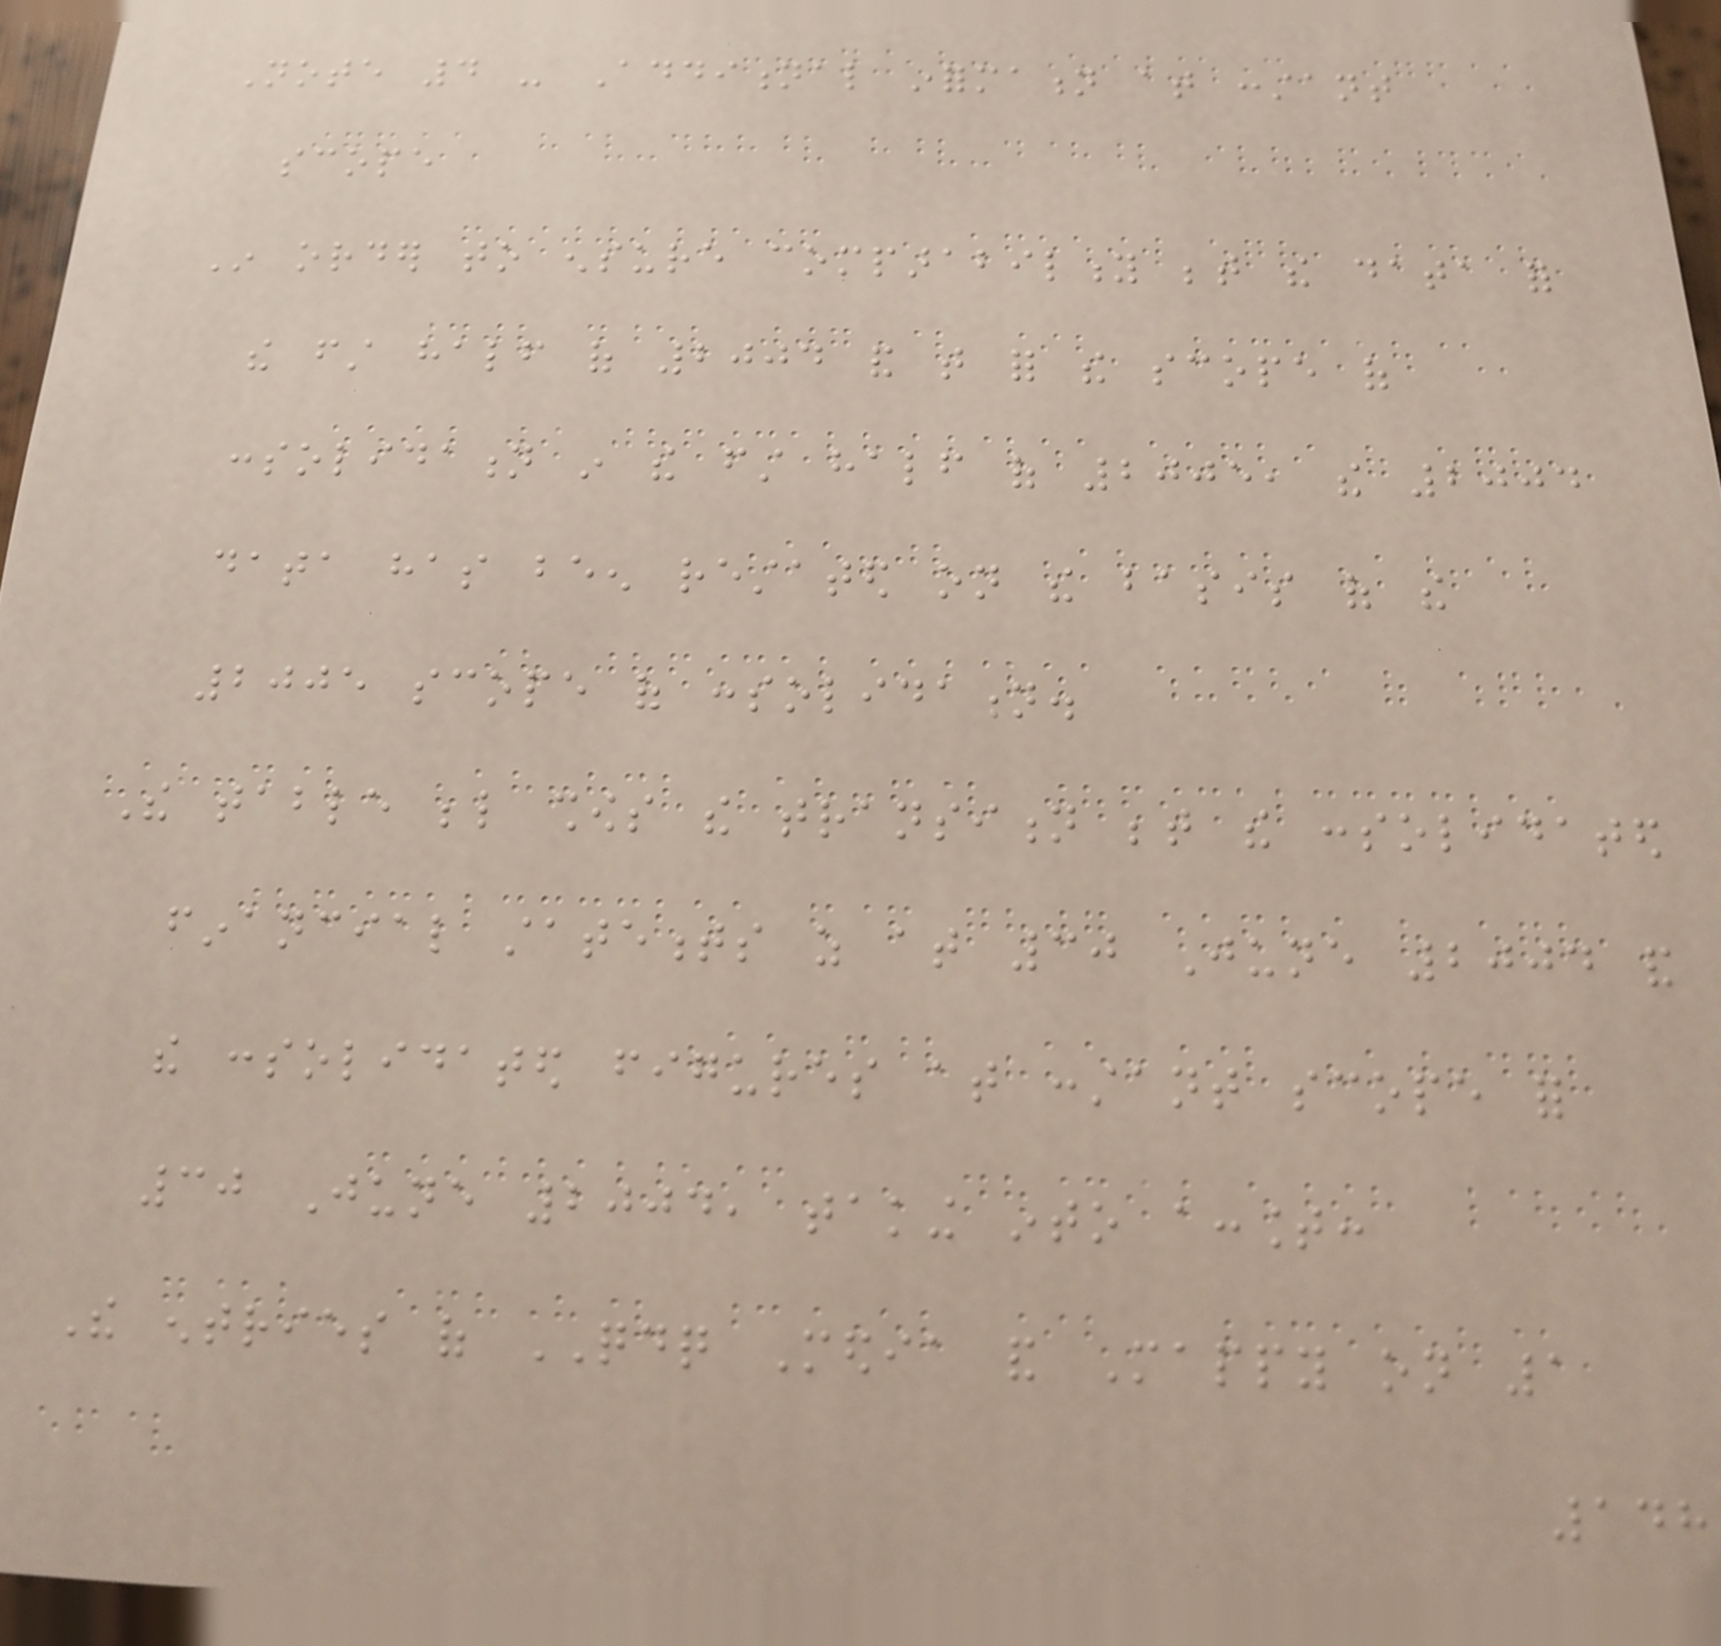Note 4 - Additional information at constant
scope
In order to ensure comparability between the data for
the first half of 2004 and that for the scope of
consolidation in the first half of 2005, the 2004
data has been restated on the basis of the
2005 scope of consolidation.
The table below shows the transition between the consolidated
financial statements as at 30 June 2004 and
the consolidated figures at constant scope for
30 June 2004, taking into account:
The entries of QDQ Media and Mappy on 1
148
